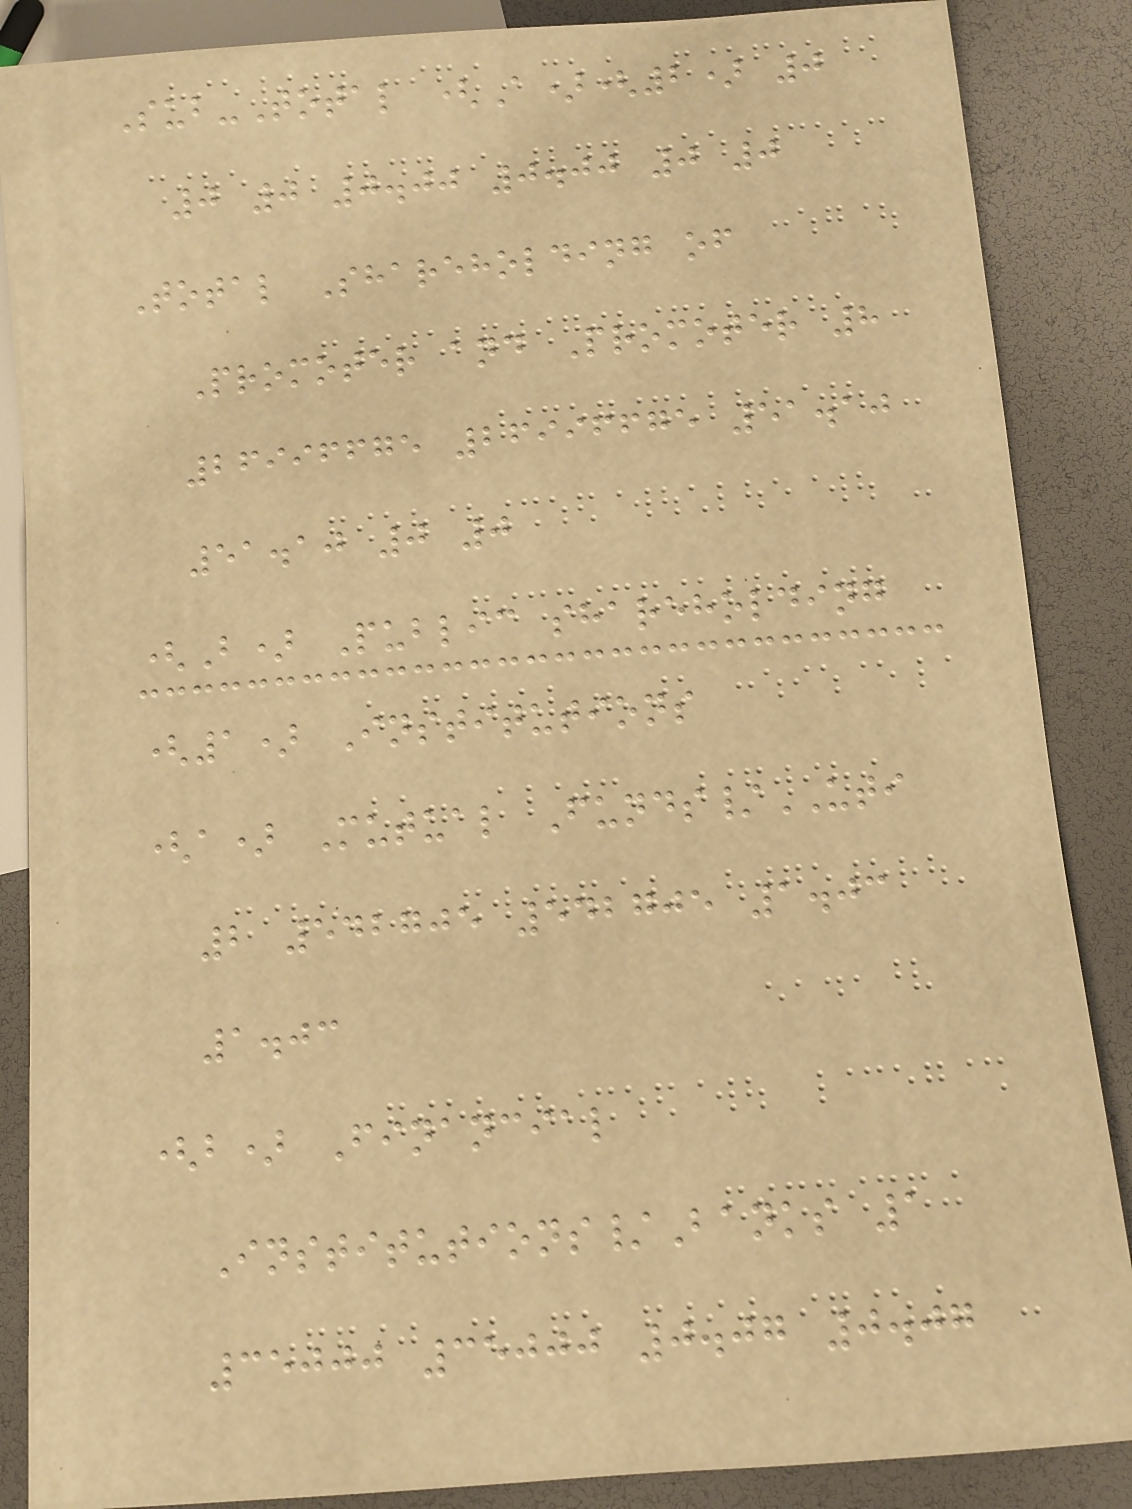Sub-Total (A)(2) 0
0 0 0.00 0.00 0 0
Total Shareholding of
Promoter and Promoter 8
26996675 26996675 51.10
51.10 0 0
(B) Public shareholding
(1) Institutions
(a) Mutual Funds/UTI
2 542705 542705 1.03
1.03
(b) Financial
Institutions/Banks 1
35000 35000 0.07 0.07
